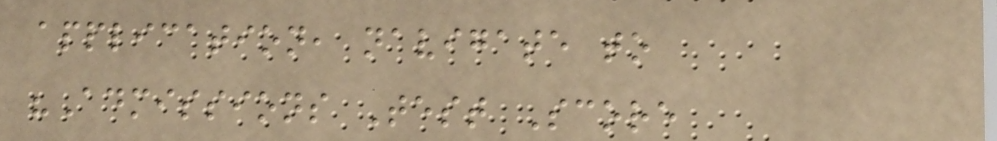application, navigate to
"Admissions Test Score
